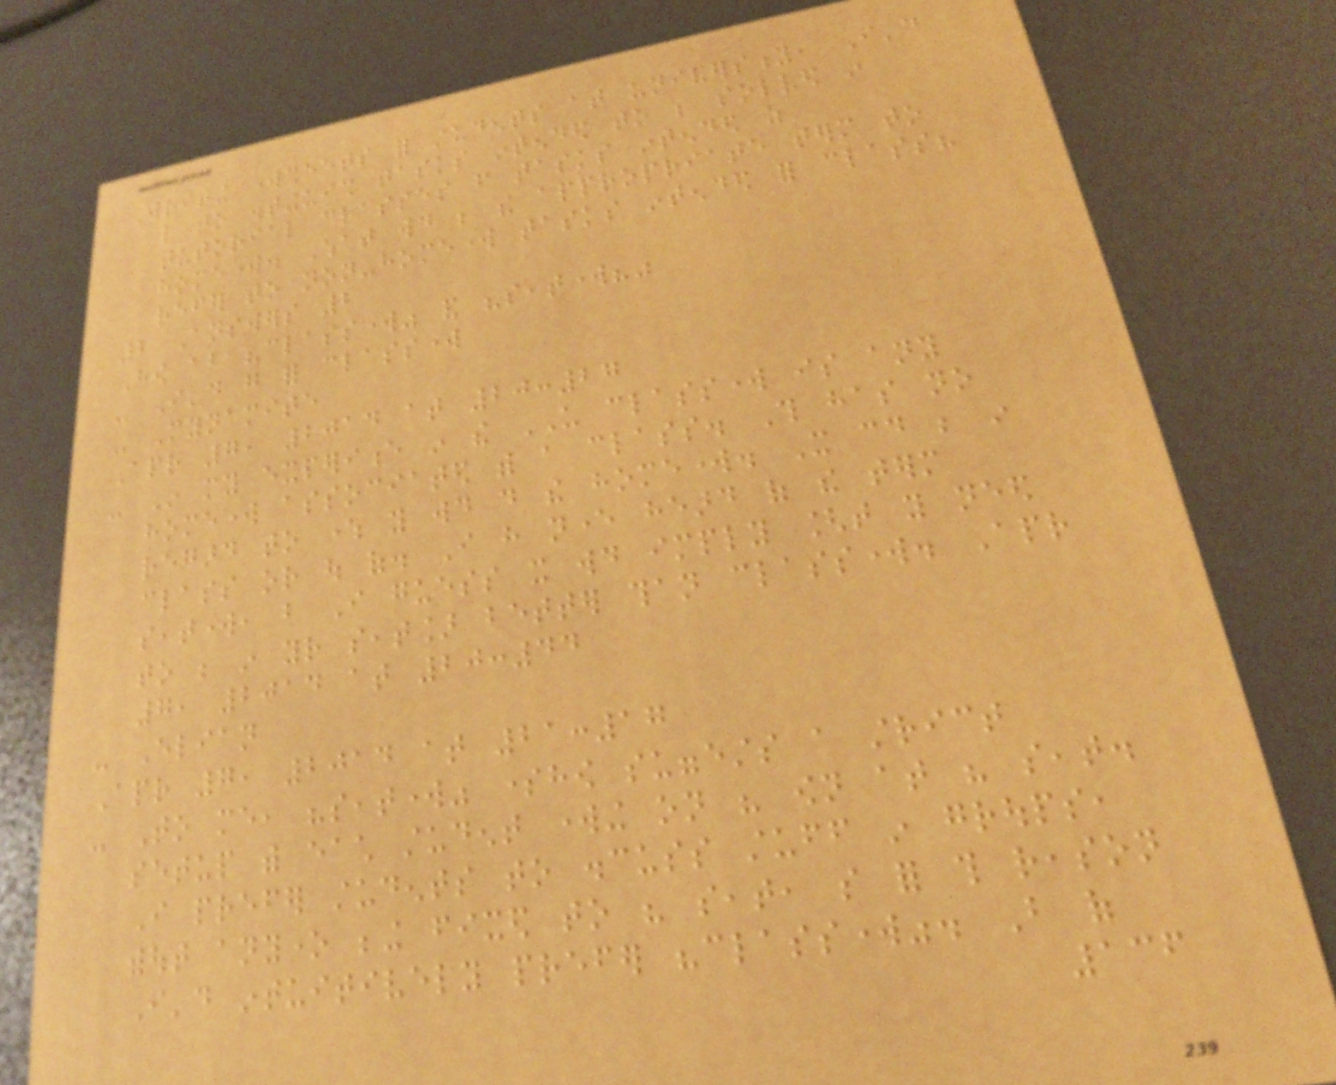Writing worksheets for students at university, I'd
like to distinguish tasks intended to be solved in
tutorial classes from tasks intended as
homework. What would be the appropriate term to
refer to non-homework tasks intended for class?
2 Answers 2
How about "classwork" and "seatwork?"
- I'd go for classwork
- Mynamite
Apr 7, 2014 at 20:27
- In my experience in the US classwork is any
homework associated with a class. This has no
regard to where you would do the homework. It could be in
class or out of. I have never heard of the term
seatwork, but I guess it would imply [that you need
to be in your seat] better than classwork. Apr
7, 2014 at 20:44
- Elian
Apr 7, 2014 at 21:17
- To me, "seatwork" somehow suggests a strict
setup with each student working on his own at his seat.
I prefer students to discuss stuff in groups,
without anyone being fixed to his seat, so for this reason
I'd intuitively prefer "classwork". But of
136
